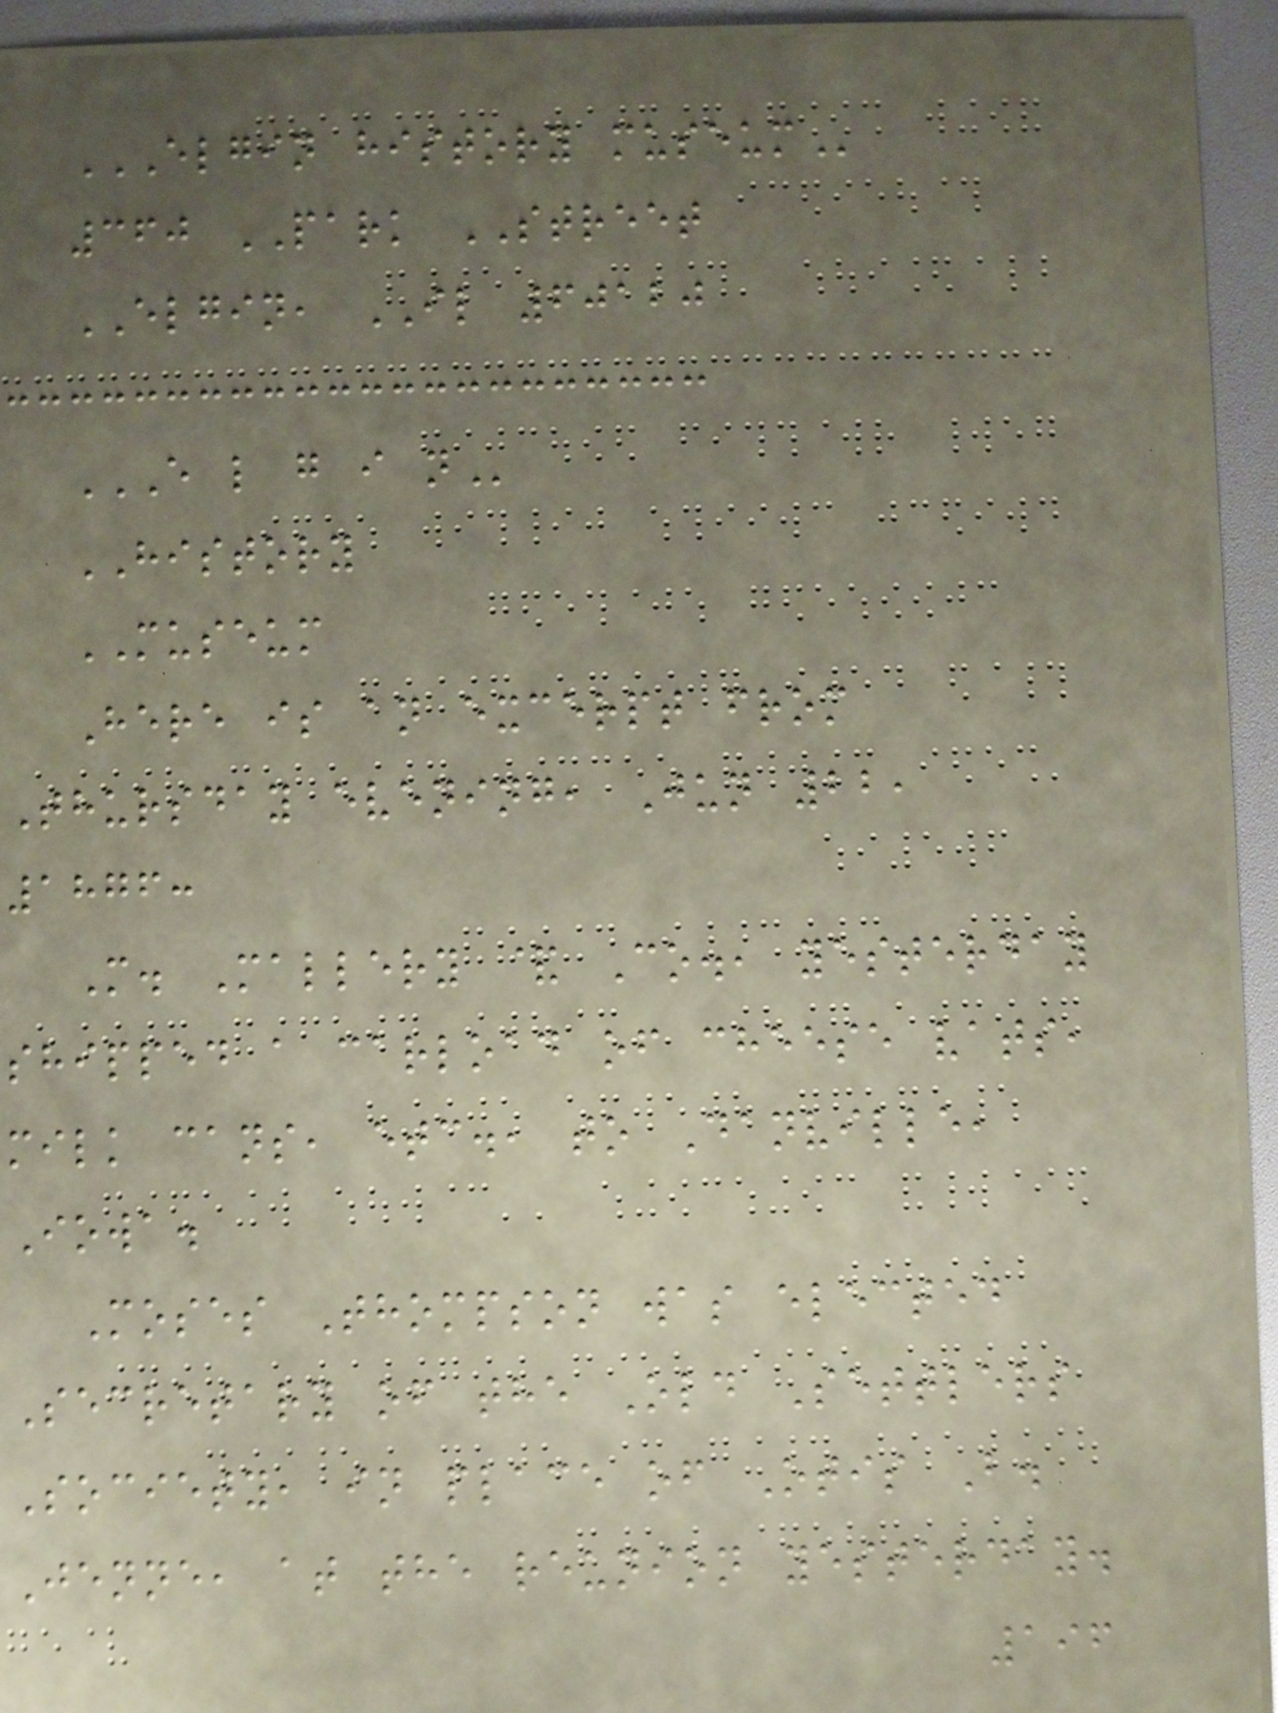ELGIN HISTORY MUSEUM
360 PARK STREET
ELGIN, IL 60120
E L G I N
HISTORY
MUSEUM
Here is an excerpt from
Thursday evening, Jun 22,
1876:
M. Mallery & Co., yesterday
shipped a carload of cheese vats,
milk cans, etc., to Danville,
Iowa.
Moses Thompson was elected
Secretary of the Old Settlers
Society, in place of Otis B.
Jenne, at the reunion yesterday.
196
